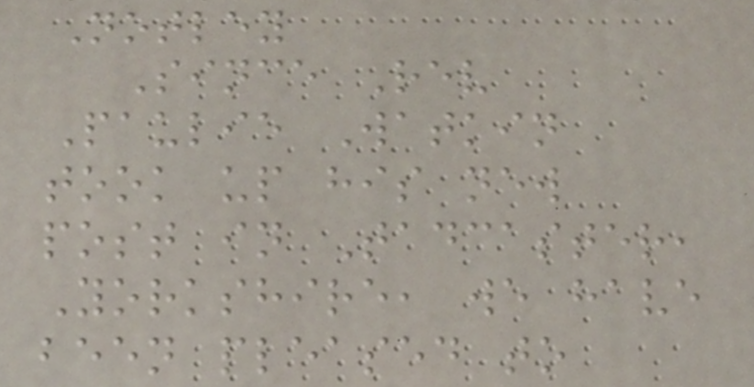Notley
Since Rev
Paulie Watkin
took up his new
post in Tadcaster,
Yorkshire, we have
been pleased to
